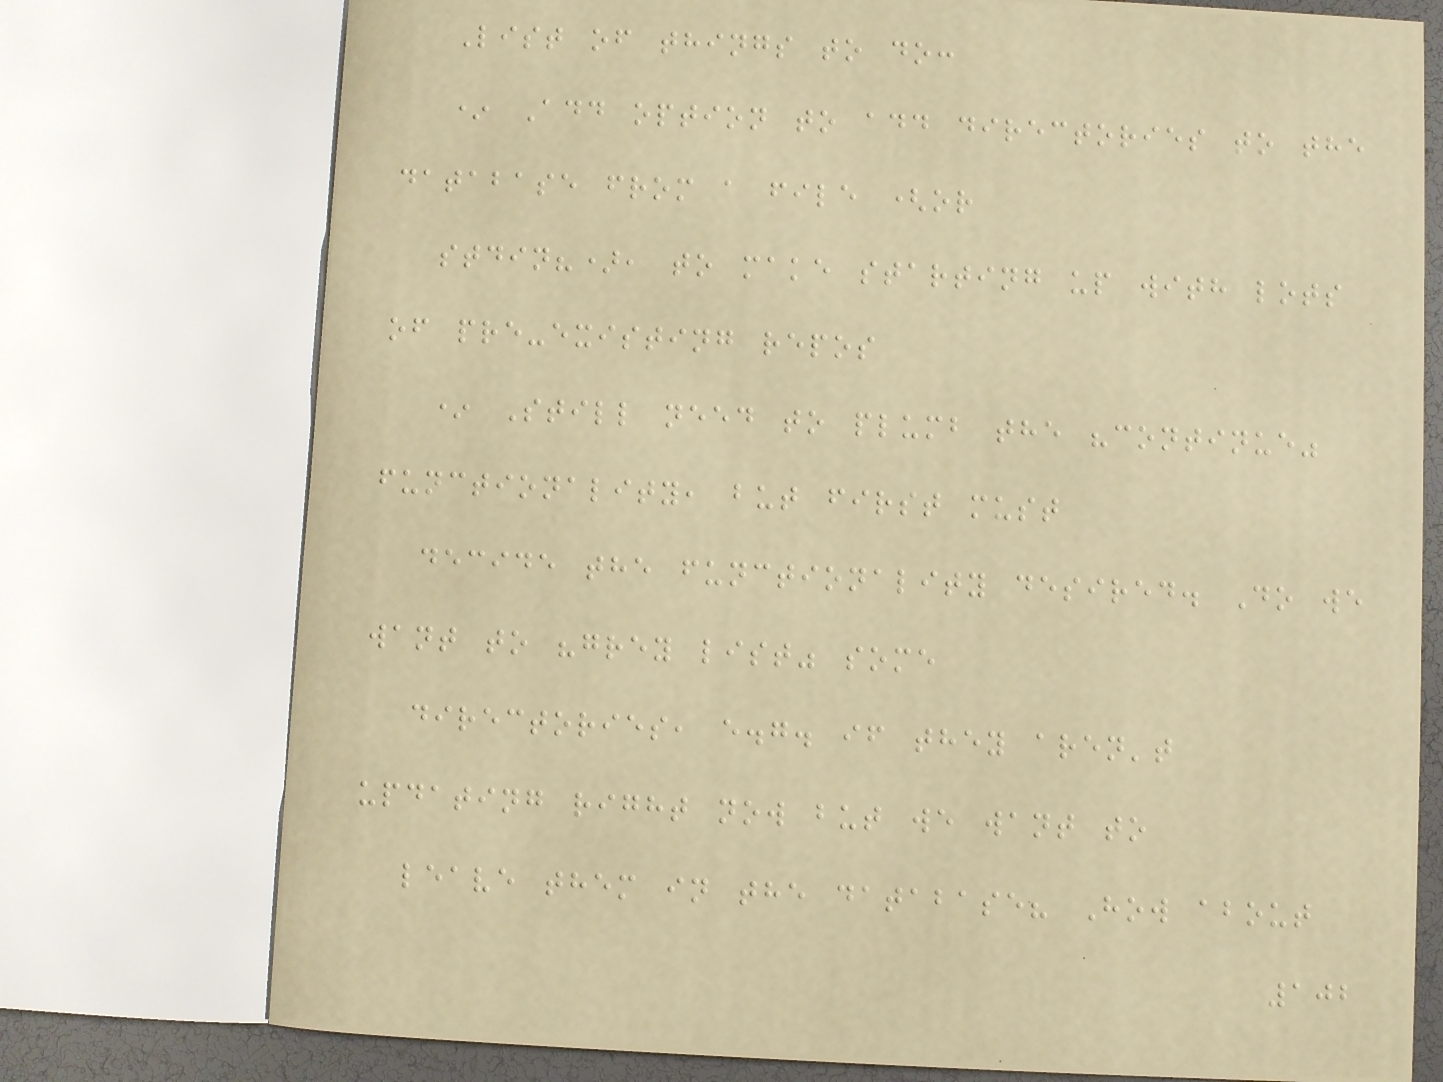List of things to do:
* Add option to add directories to the
database from a file (or
stdin?), to make starting up with lots
of pre-existing repos
* Still need to plumb the "continue"
functionality, but first must
decide the functionality desired. Do we
want to "grey list" some
directories, e.g. if they aren't
updating right now but we want to
leave them in the database? How about
102
